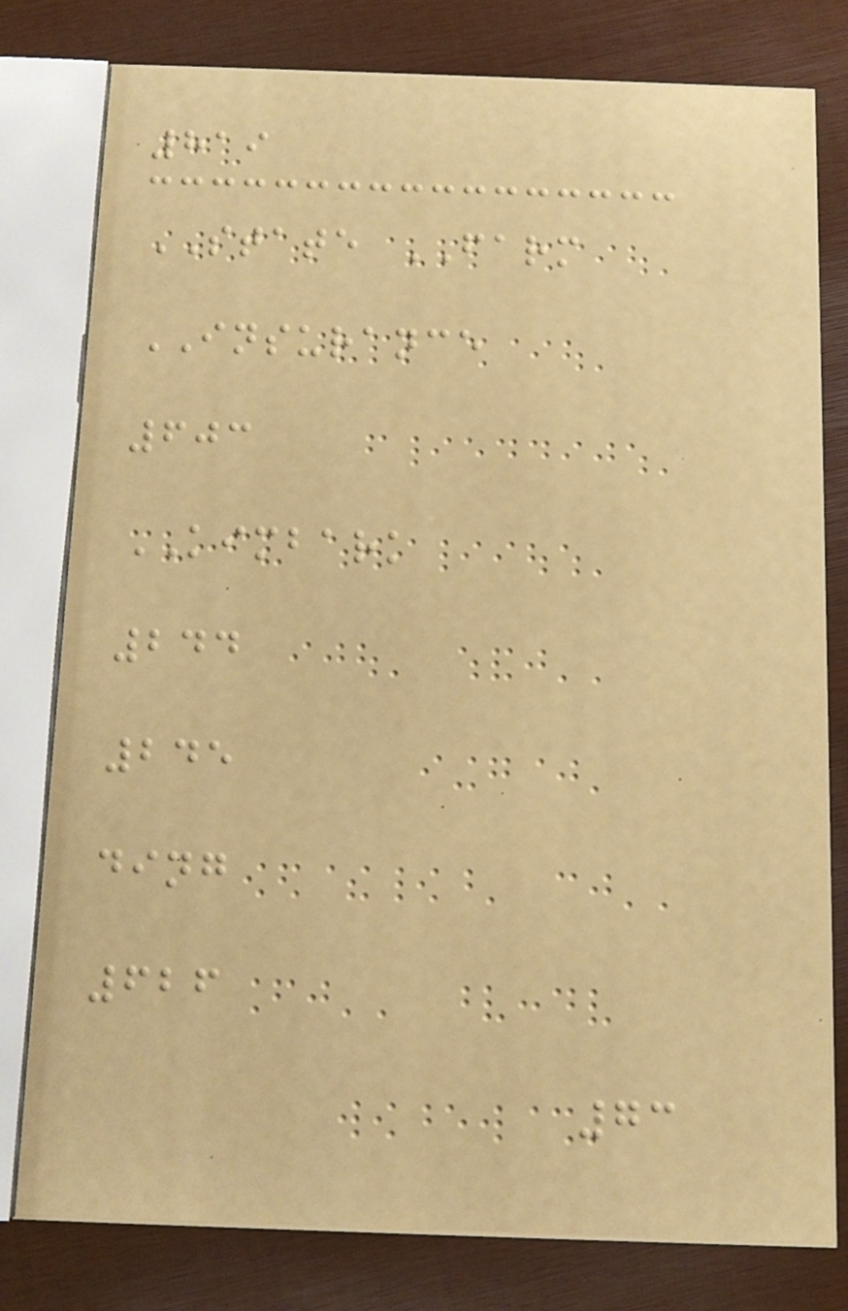819
STATE FARM
INSURANCE
603
KIMBARK
244
245
ding
626
73
